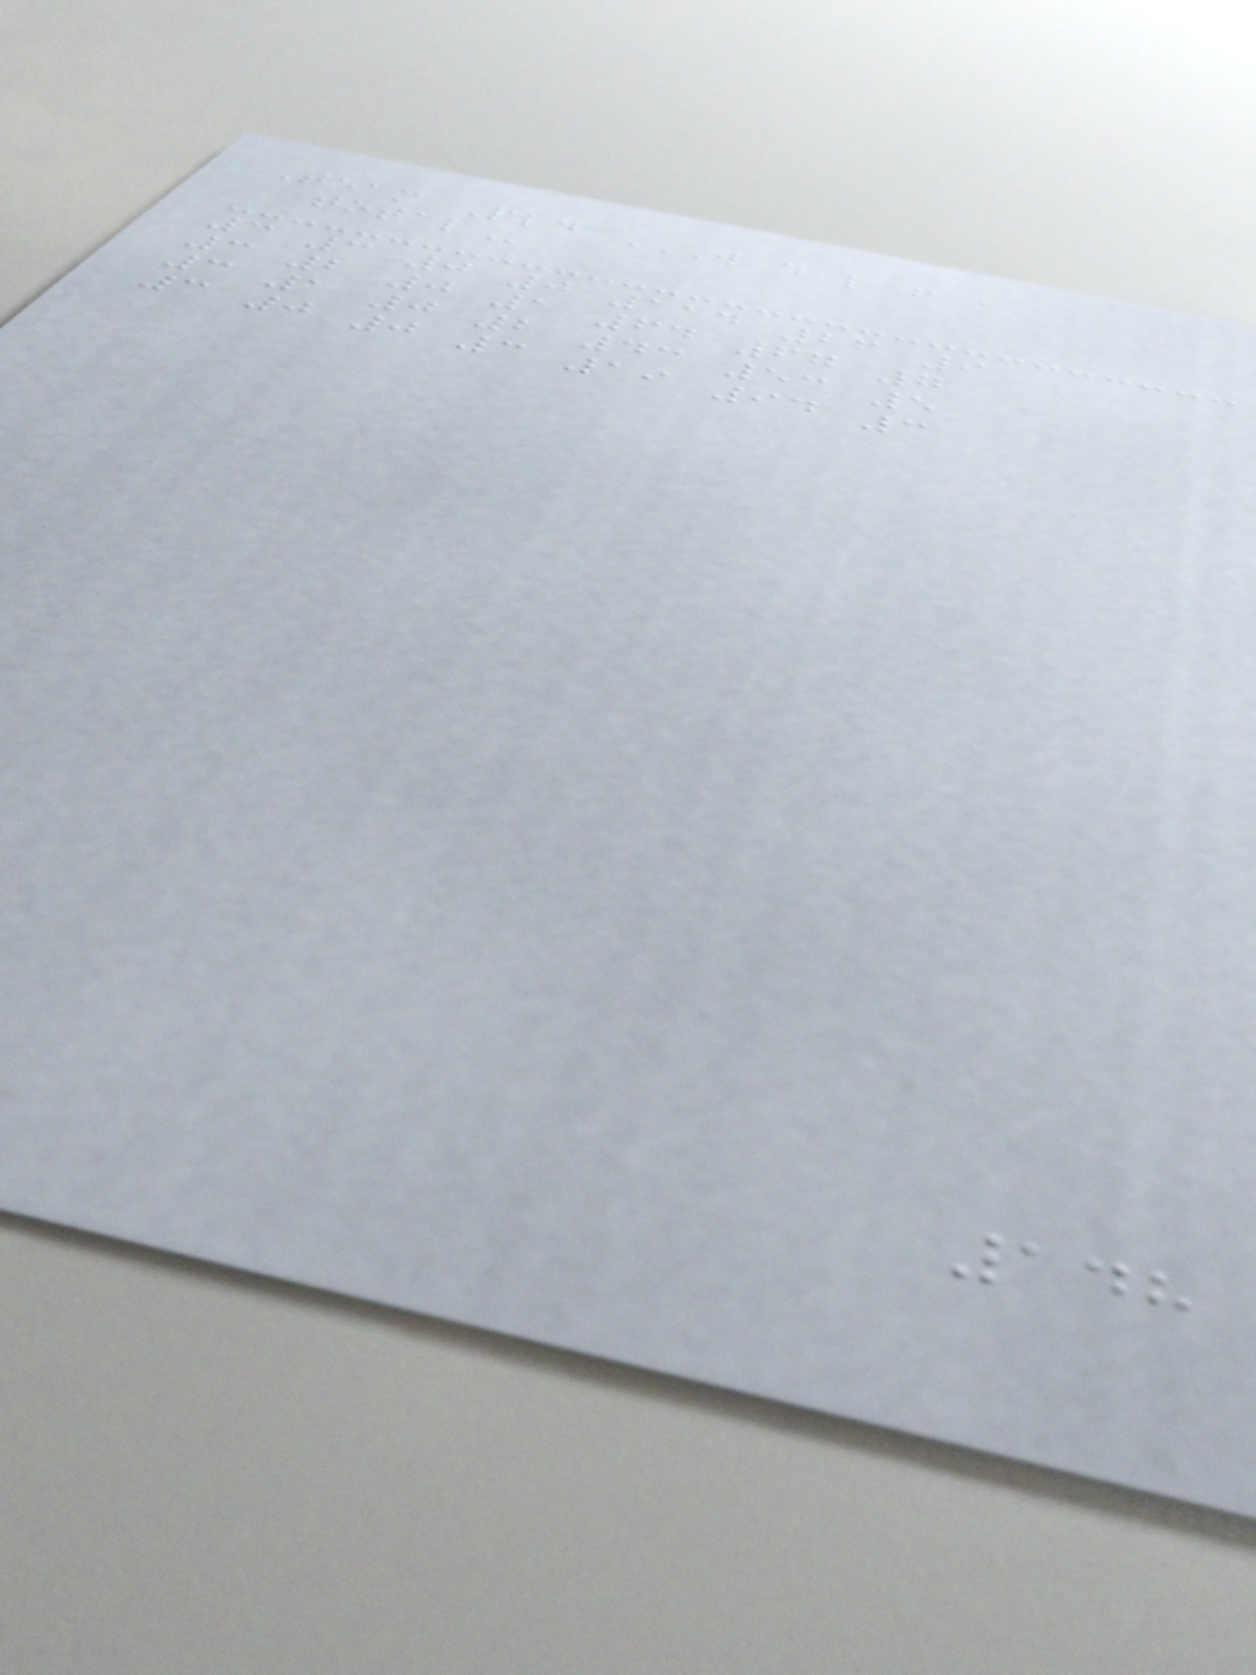Team Pld W D L F A
3 3 0 0 114 26 9
3 2 0 1 64 67 7
3 1 0 2 43 53 5
3 0 0 3 19 94 3
148
